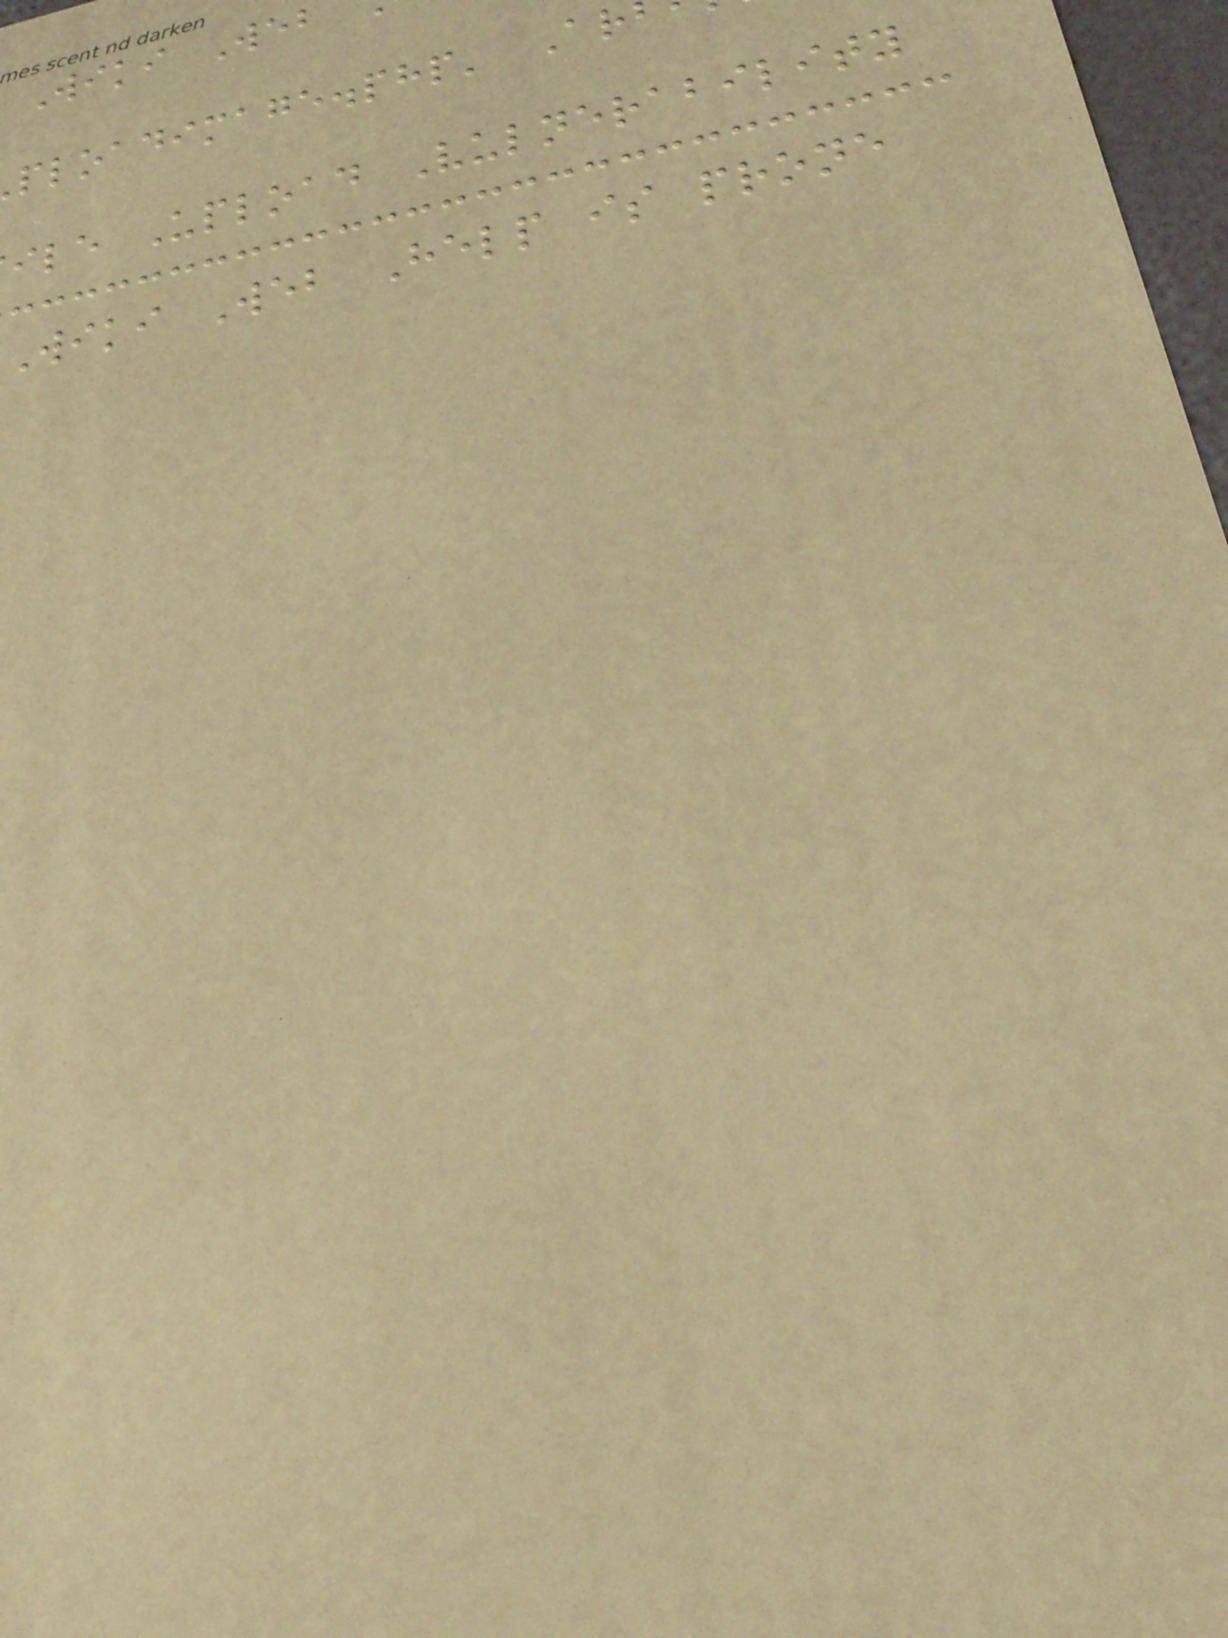Wiki Web
ploadimage.php' Ar
ile Upload Vulnerability
Wiki Web Help is prone
